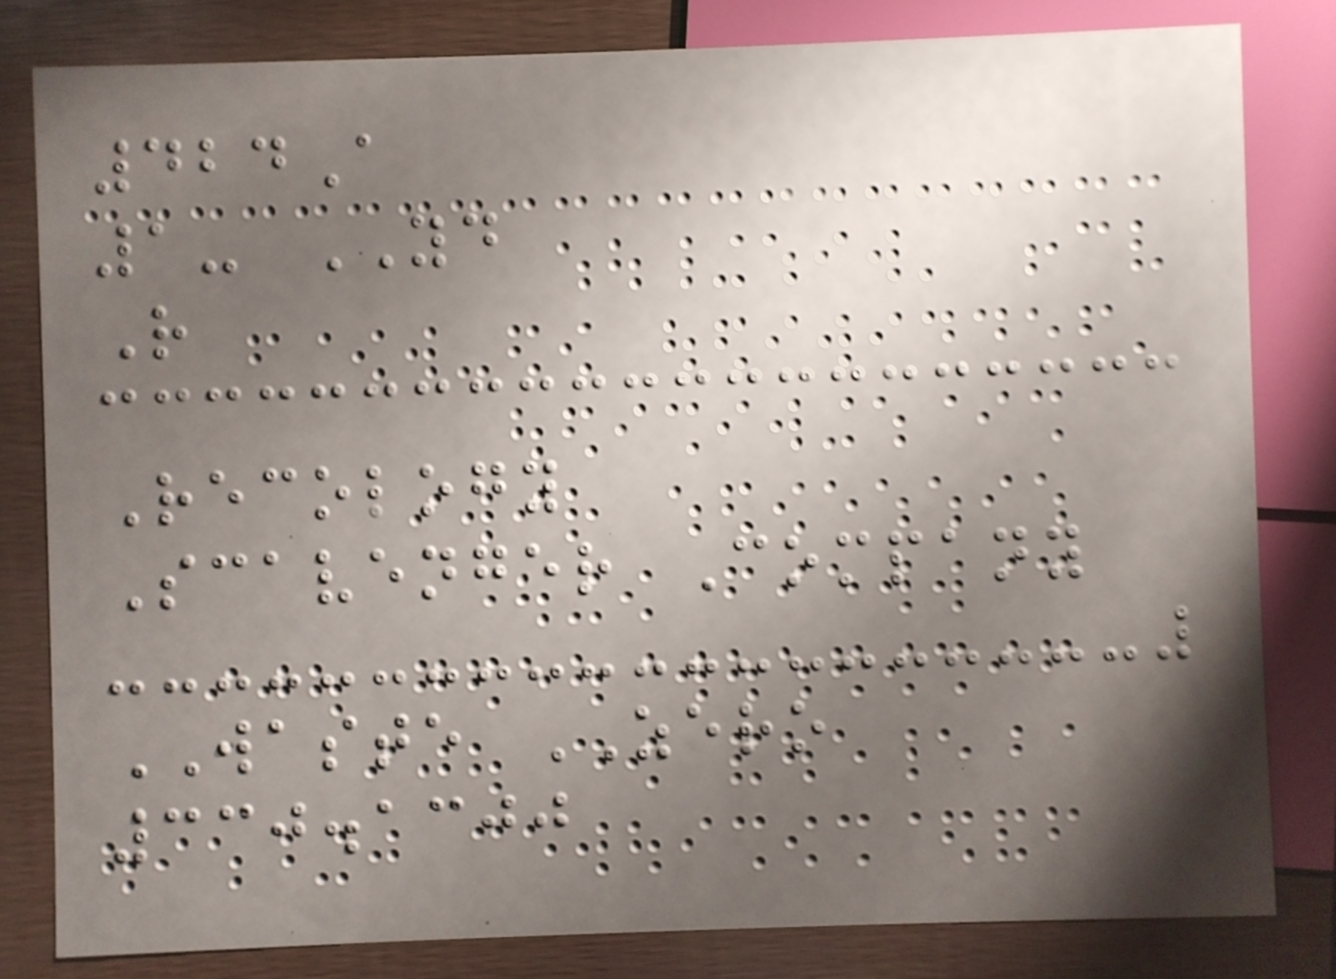424A
1- YD
R
Recology
Scavenger Company
WASTE ZERO
330.1300
